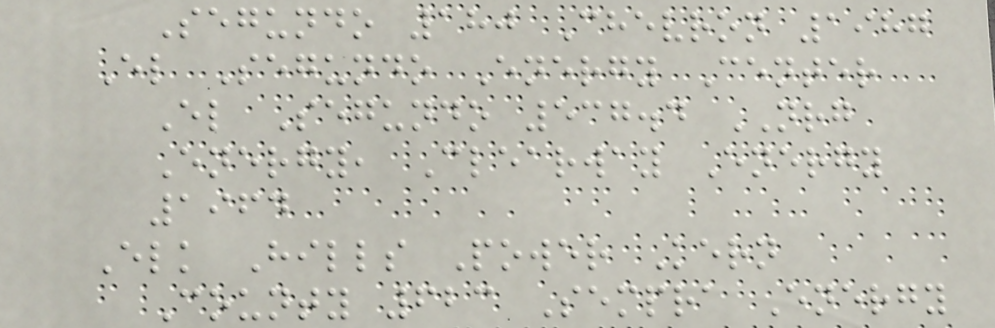Segundo 180 Chevron 1987
El Segundo Energy Center
El Segundo 537.4 NRG
Energy, Clearway Energy
1964
Elk Hills Power Kern
County 623 Sempra Energy
